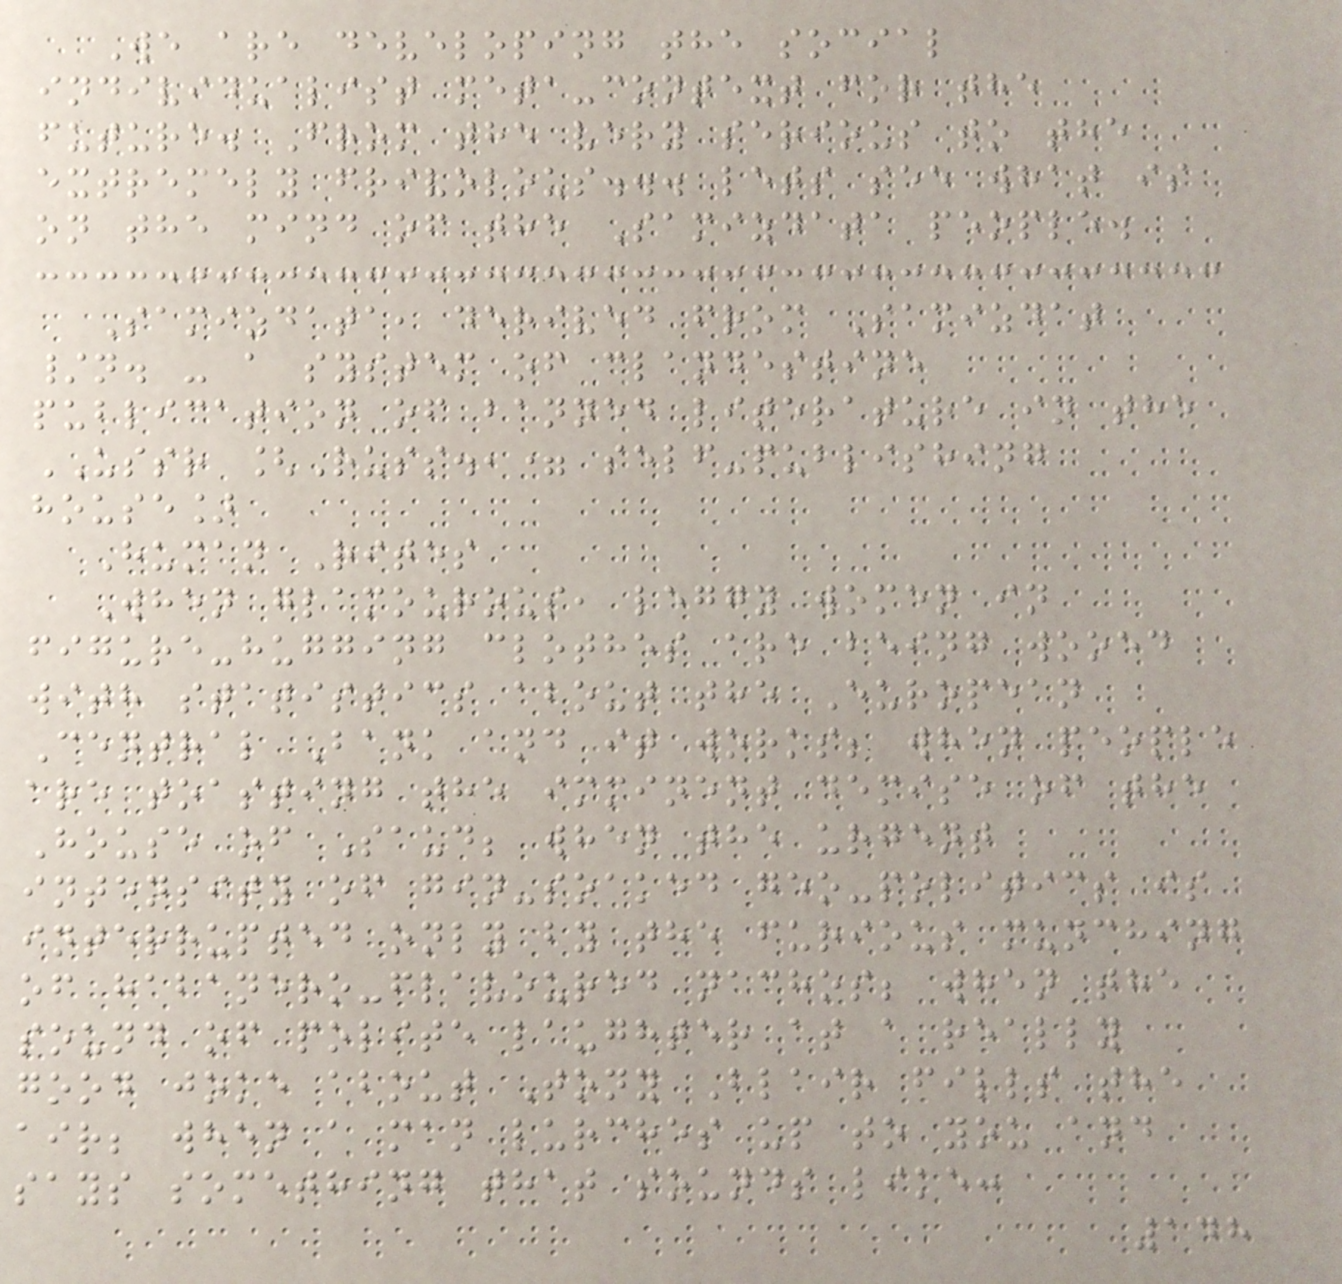We are developing the social
individualist meta-context for the
future. From the very serious to the
extremely frivolous... lets see what is
on the mind of the Samizdata people.
Samizdata, derived from Samizdat
/n. - a system of clandestine
publication of banned literature in the
USSR [Russ.,= self-publishing
house]
Human Rites
When glamourous, leggy women in
figure-hugging clothes are being wooed
with statistics about the European
Central Bank and it works; when people
are toasting the imminent demise of the
House of Saud; when the urgent
intensity of gin-soaked geo-politics is
interrupted only by the furious munching
of habanero-flavoured nachos; when the
sound of polite laughter at a really
good joke about Tony Blair fills the
air; when a man lurches up to you and
says something that sounds like:
148
